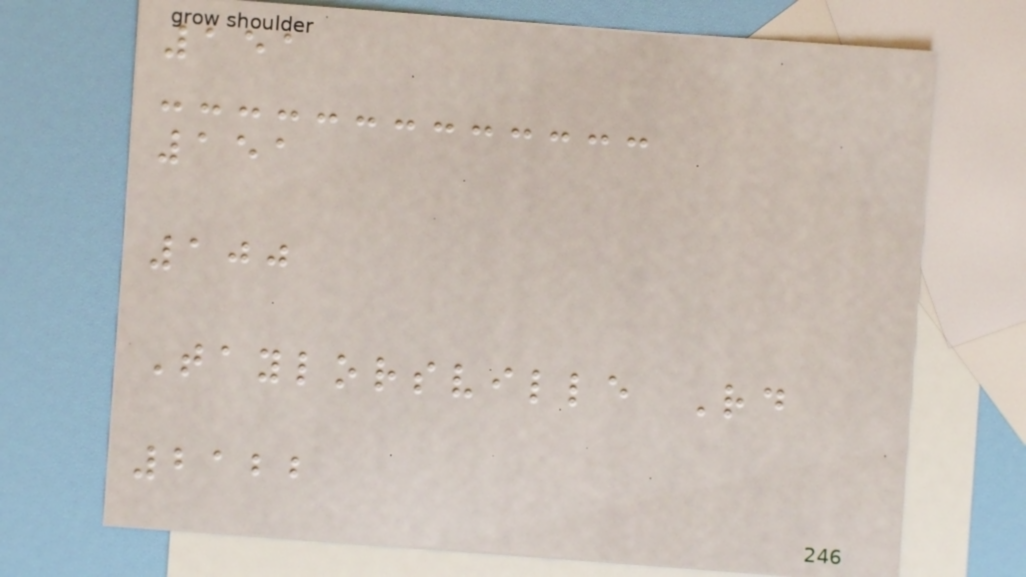151
151
100
Taylorsville Rd
2122
